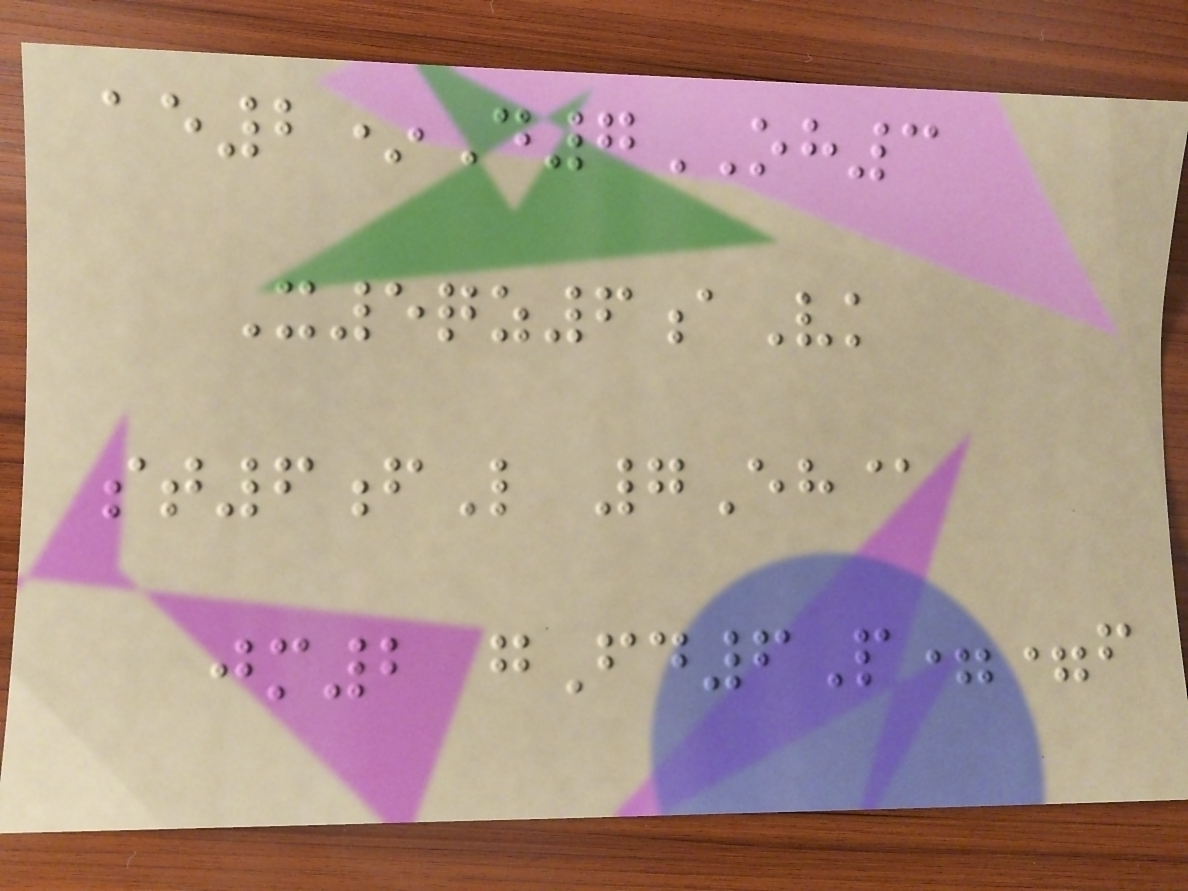ae2*D7OH3
X5qz6aVk
st6fL 7Eh@
jm2 gFd6P==f
